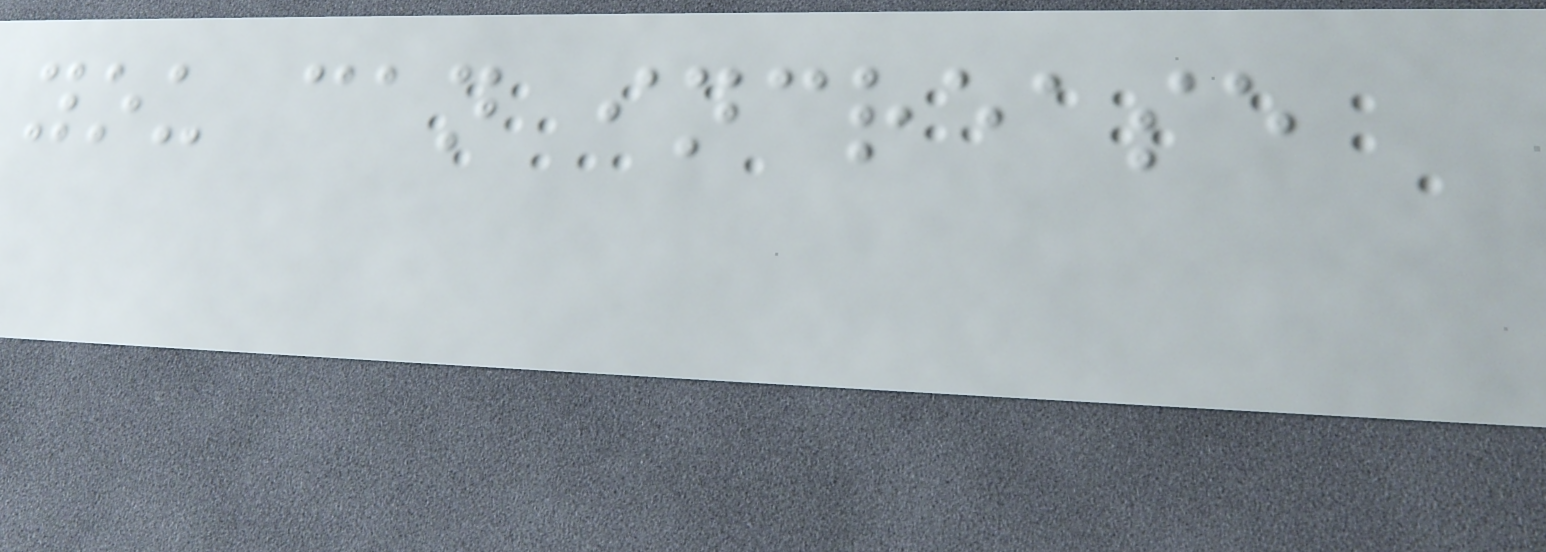you can increase
